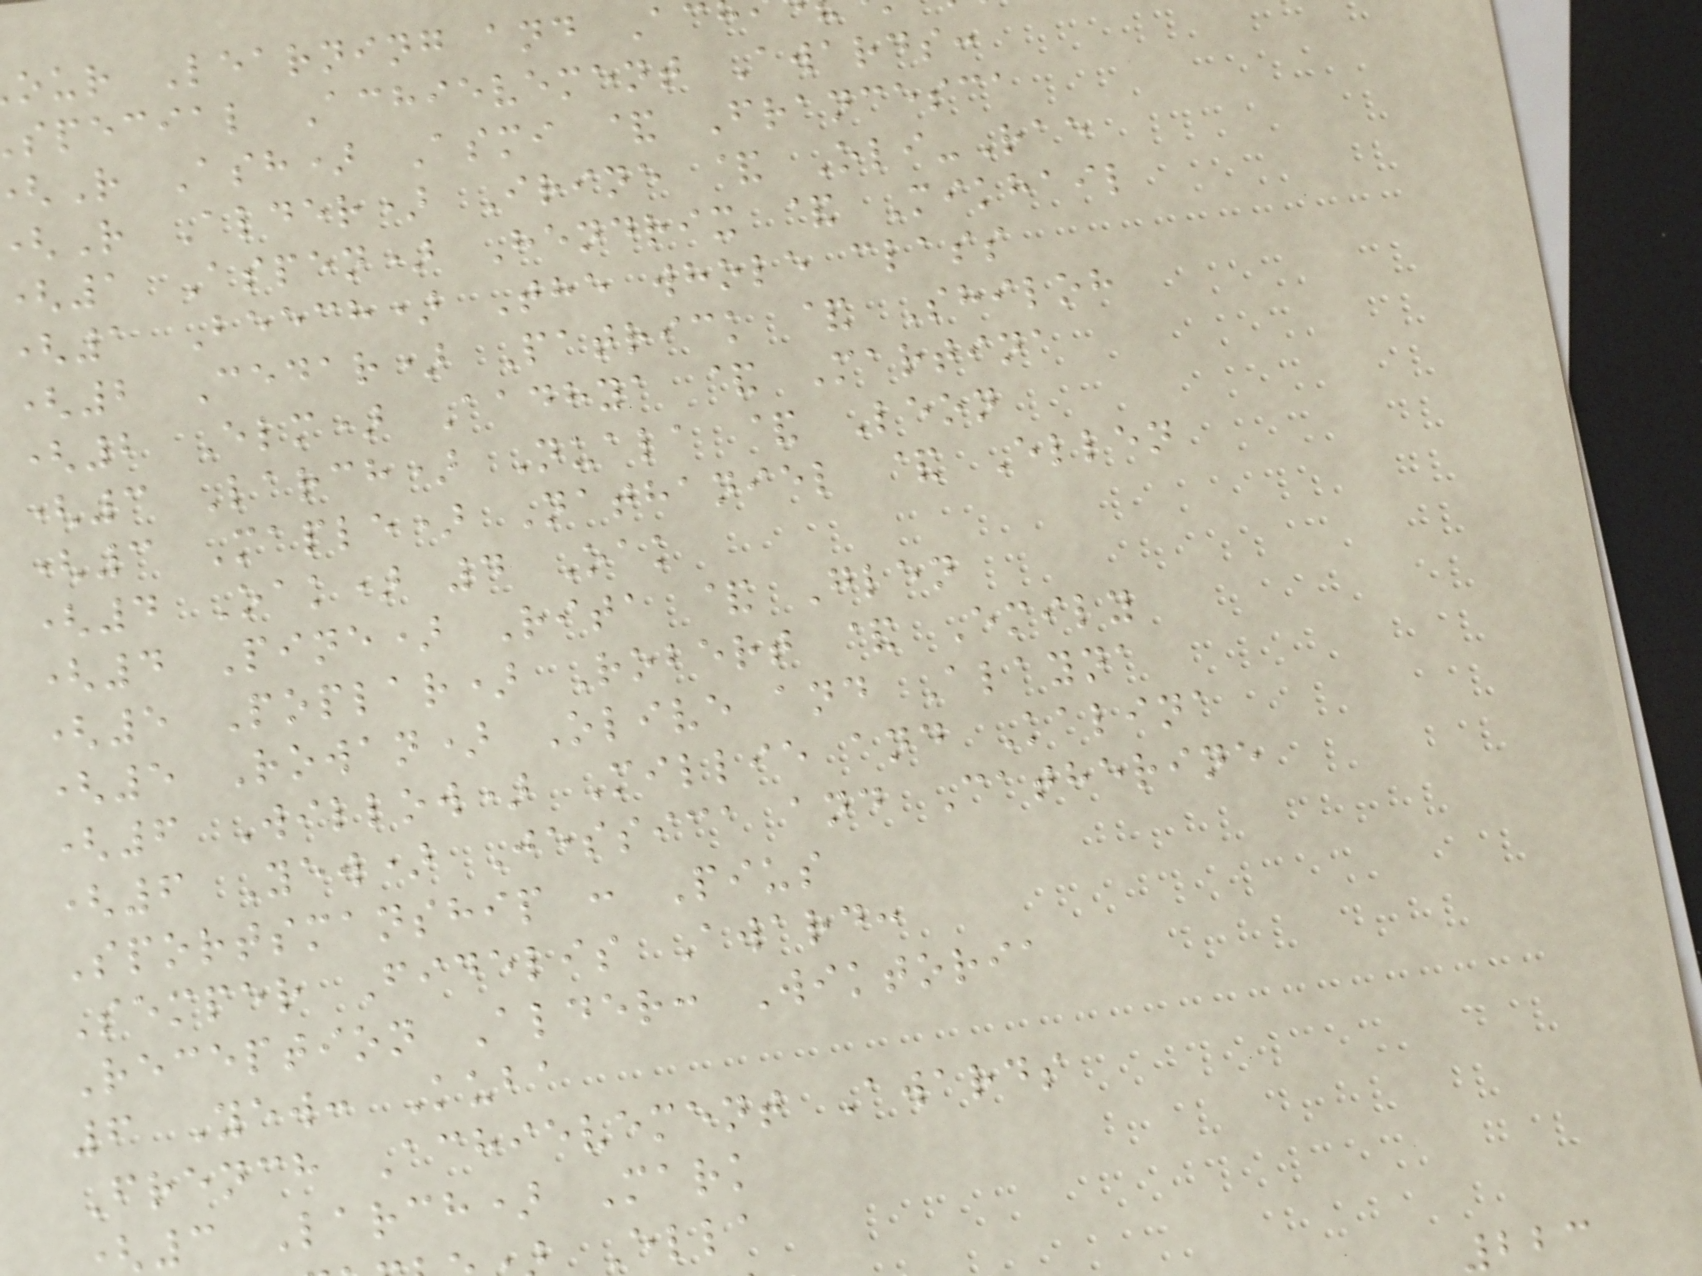our Learning and Ac
special Achievement Awards:
R Ash) Asmi & Francesca
R Alder) Irine & Oli-Rae
(1 Aspen) Hendrix & Mikhail
(1 Beech) The whole class
(2 Cedar) Patrick & Shiloh
(2 Elm) Aadhya & Martina
(3 Larch) Nuala & Leon
(3 Maple) Nathaniel & Ellen
(4 Oak) 4 Oak
(4 Pine) Rita & Glen
(5 Poplar) Robert & Emily
(5 Rowan) Olive and Alayna
(6 Willow) Millie and Kalina
(6 Yew) Jessica and Catherine
Sportsmanship : Pius
Semper Fidelis Award:
Reception Alder: Wiktoria
6 Yew: Kuba
French Achievement Awards
3 Larch) Mark
Ella
223
